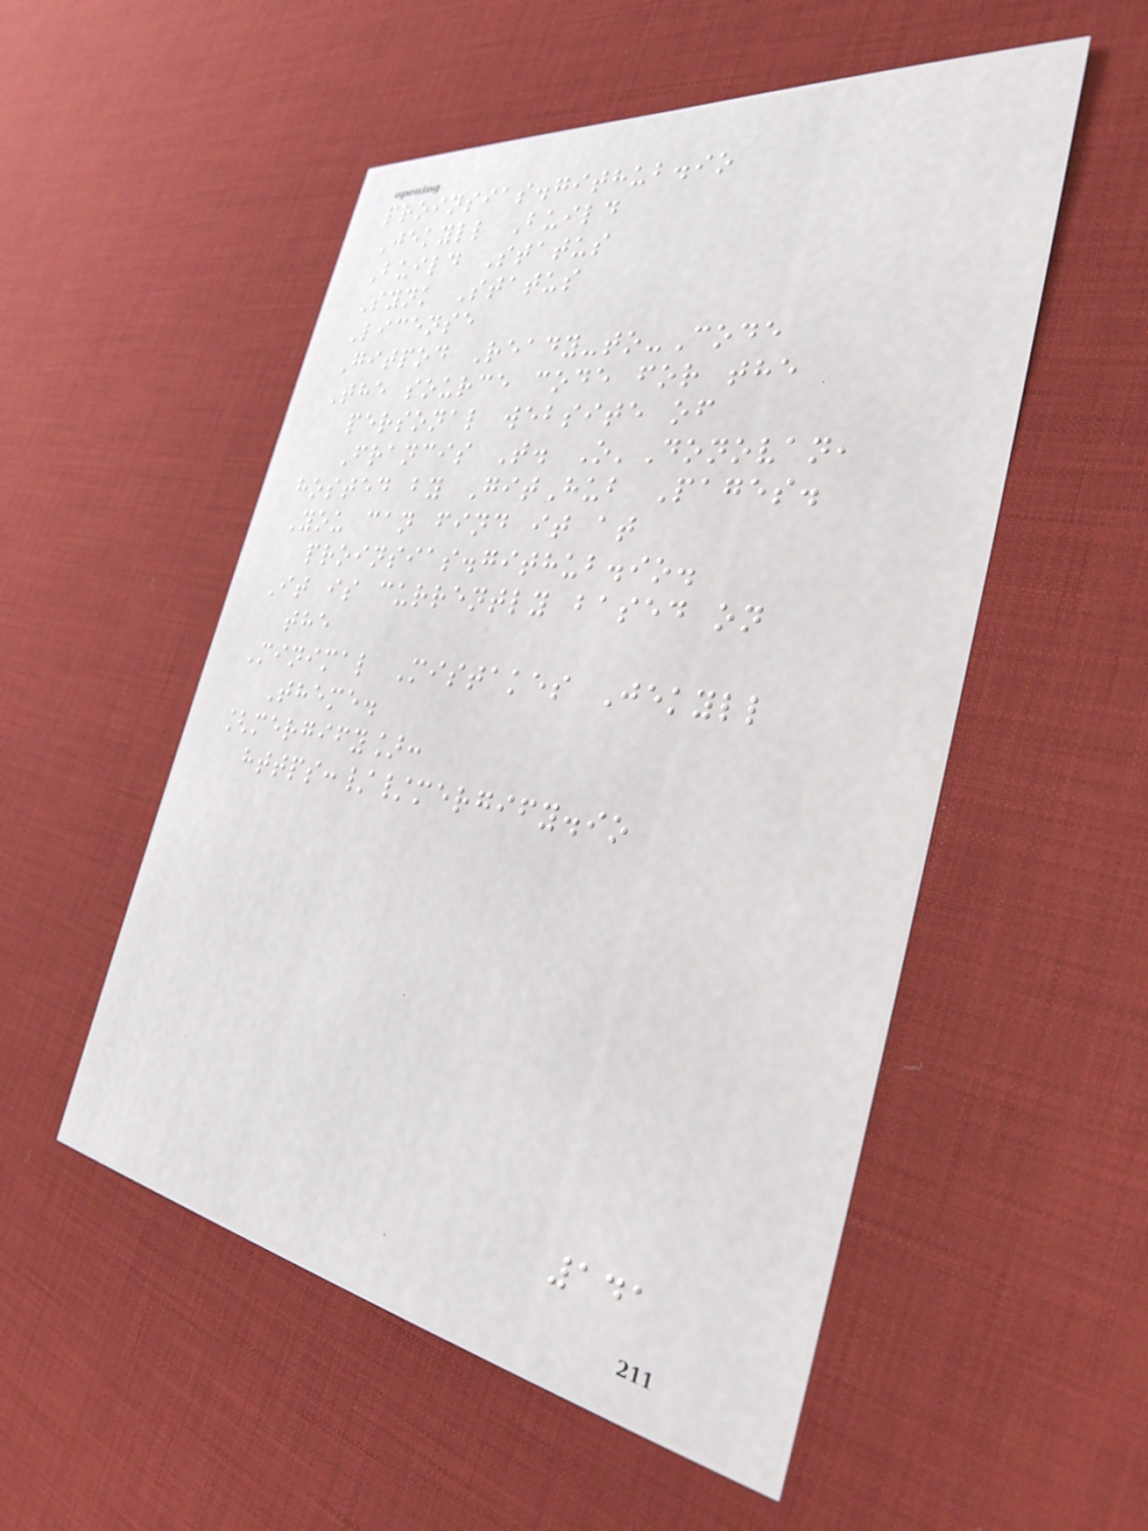proinsias.github.io
Jekyll Build
Build Status
Synk Status
License
Gitpod Ready-to-Code
The source code for the
personal website of
Francis T. O'Donovan,
hosted by GitHub Pages.
You can find it at
proinsias.github.io.
It is currently based on
the
Minimal Mistakes Jekyll
Theme.
[mergify]:
https://mergify.io
141
